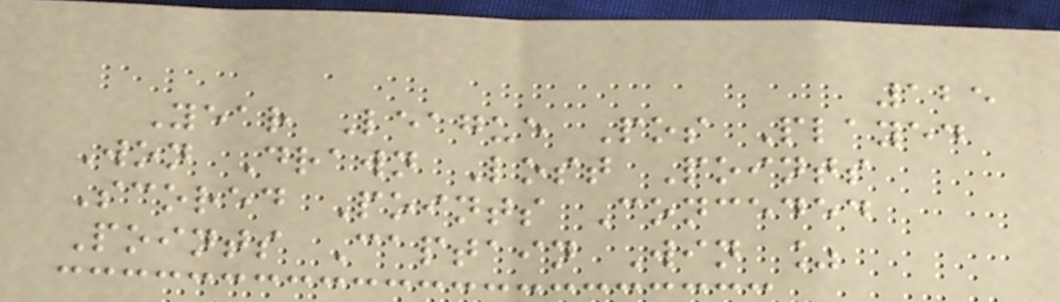125
Year League Pos Played
Won Drawn Lost Points
Scored Points Conceded
Points Captain Win %
